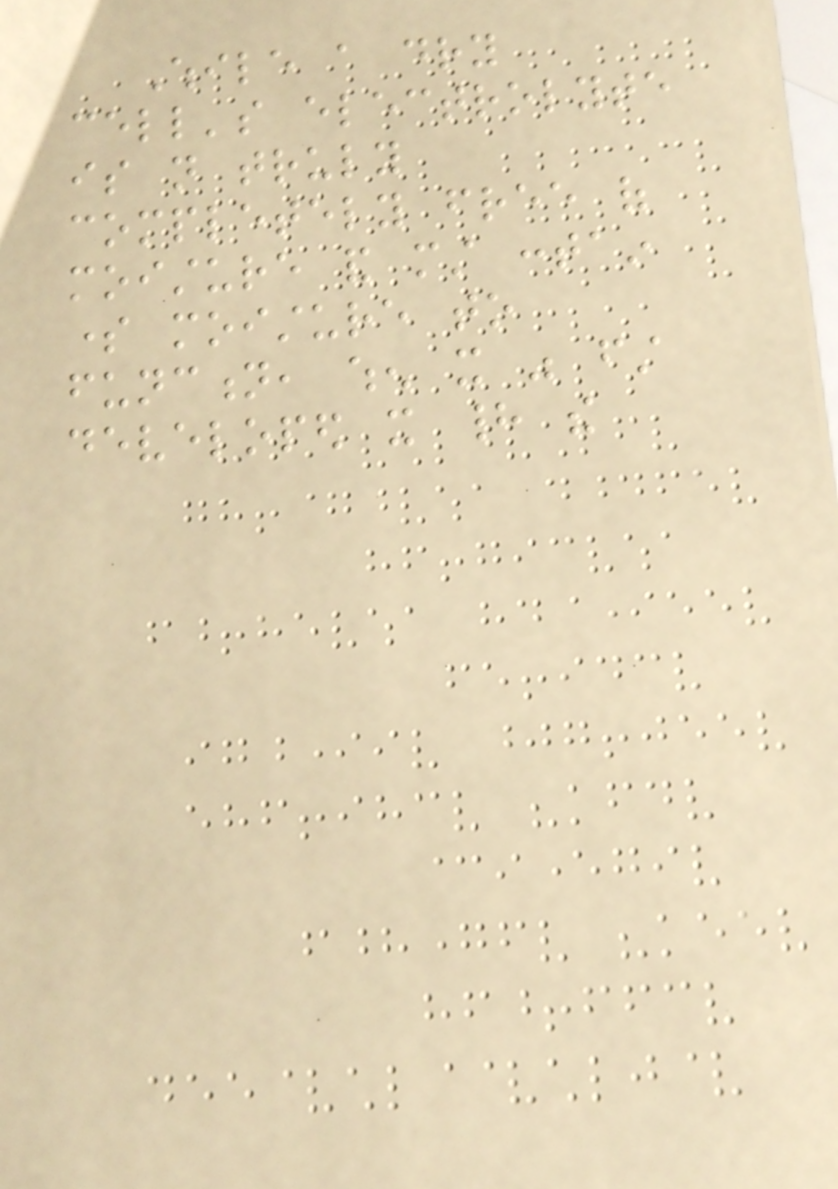While a dry
cell's electrolyte
is not truly
completely free of
moisture and must contain
some moisture to
function, when it was first
developed it had the
